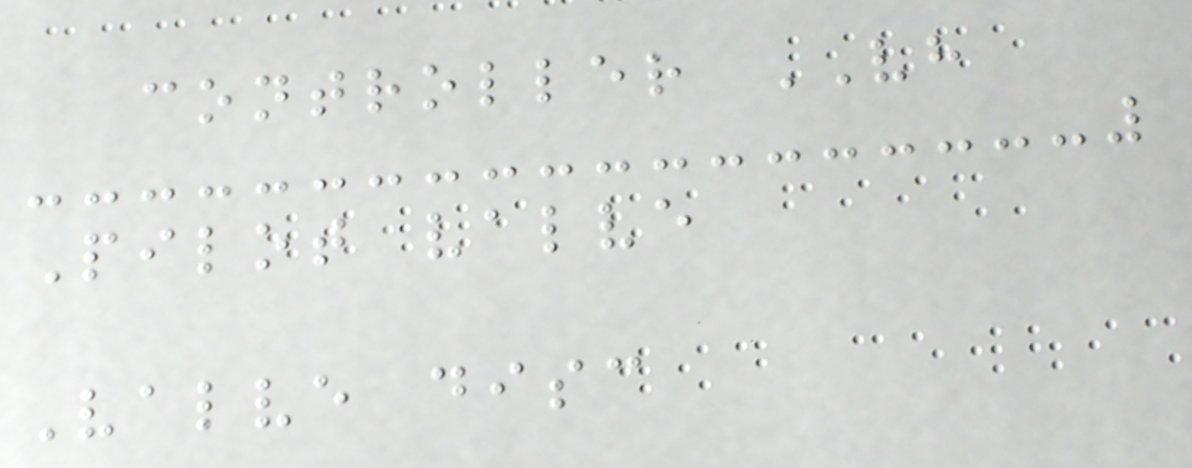controller VH
Pilot valve
Valve disc
